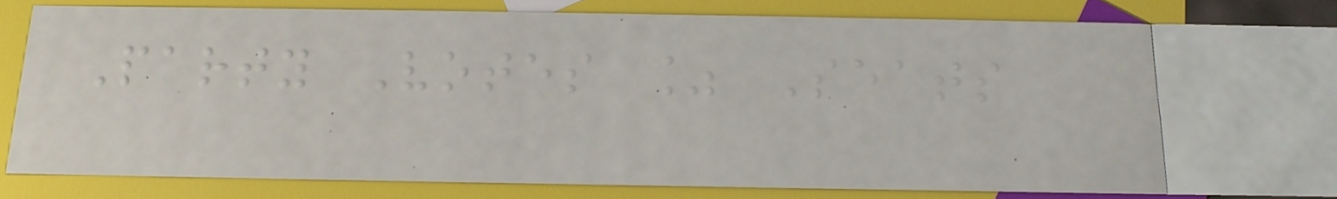Party Votes % Seats
